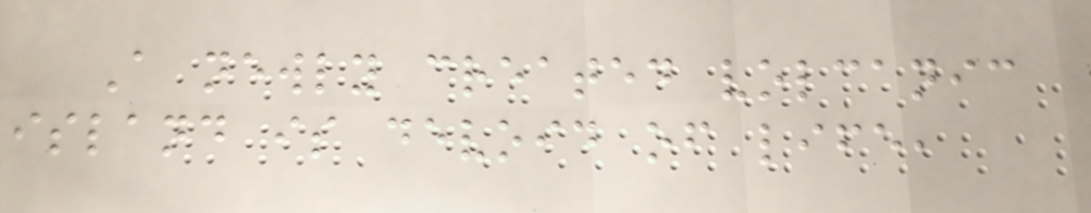A newly created volcanic
island is devoid of life,
